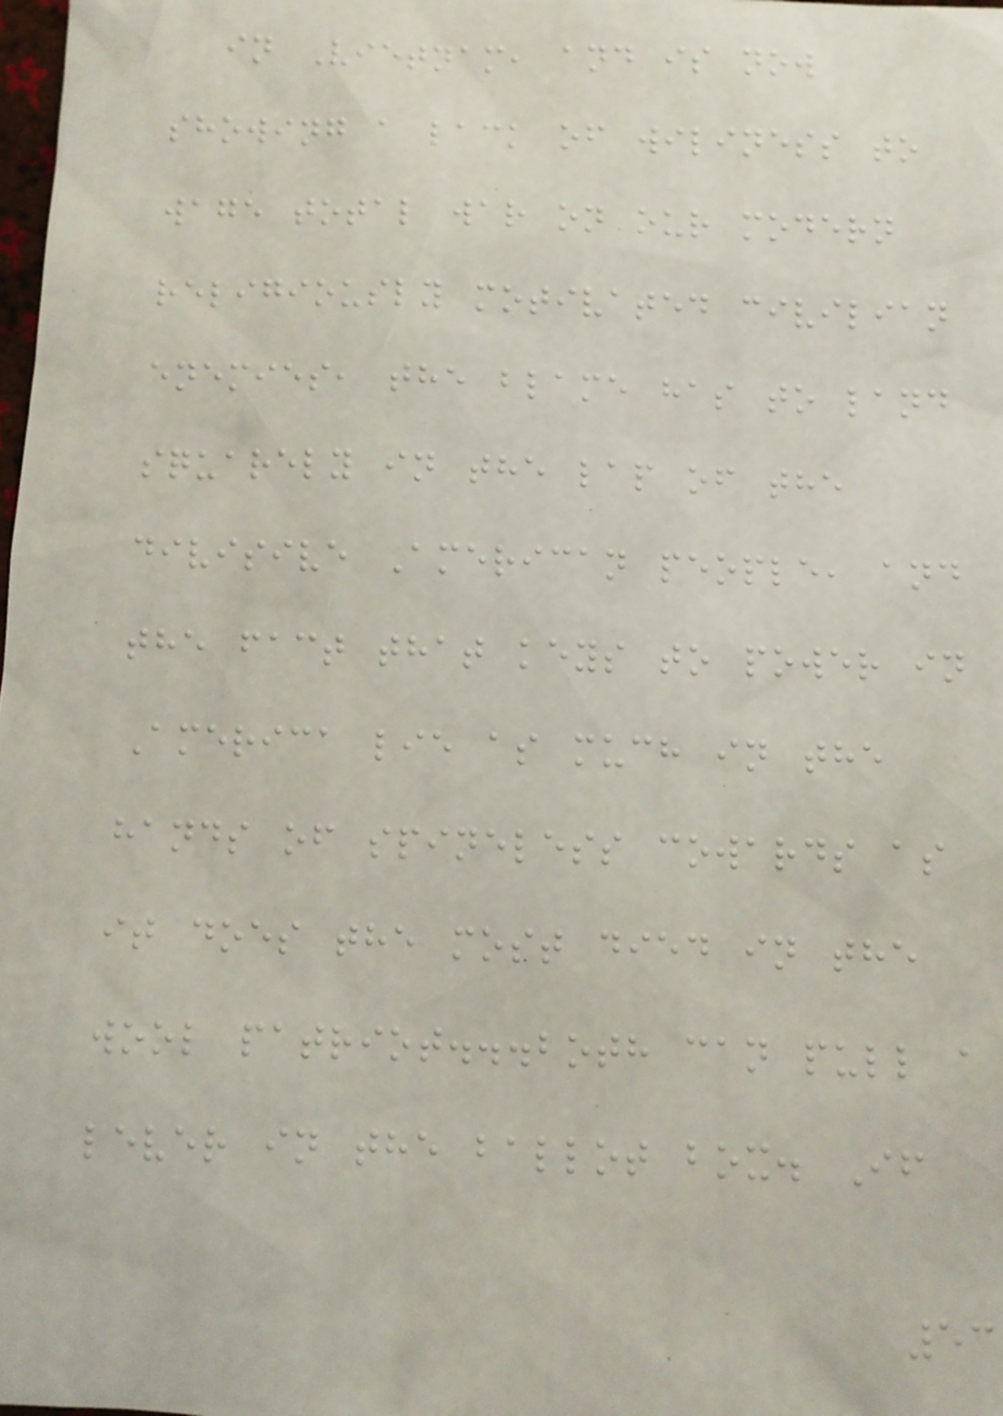in Vietnam, and is now
showing a lack of wiliness to
wage total war on our modern
religiously motivated civilian
enemies, the blame has to land
squarely in the lap of the
divisive American people, and
the fact that keys to power in
America lie as much in the
hands of spineless cowards as
it does the most died in the
wool patriot...both can pull a
lever in the ballot box. If
53
